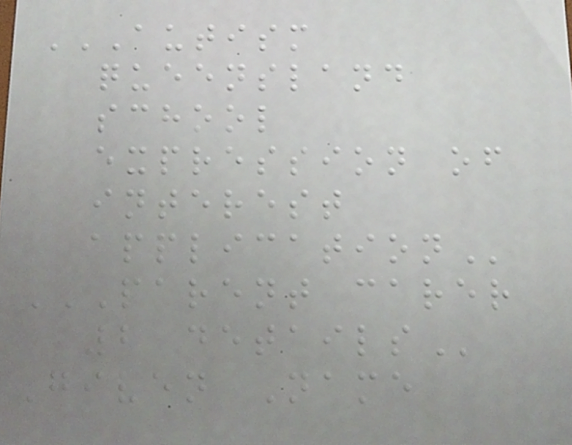AUTISM
QUEENSLAND
SCHOOL
EXPRESSION OF
INTEREST
APPLICATION
PARENT CARER
2 DETAILS
Given Name
